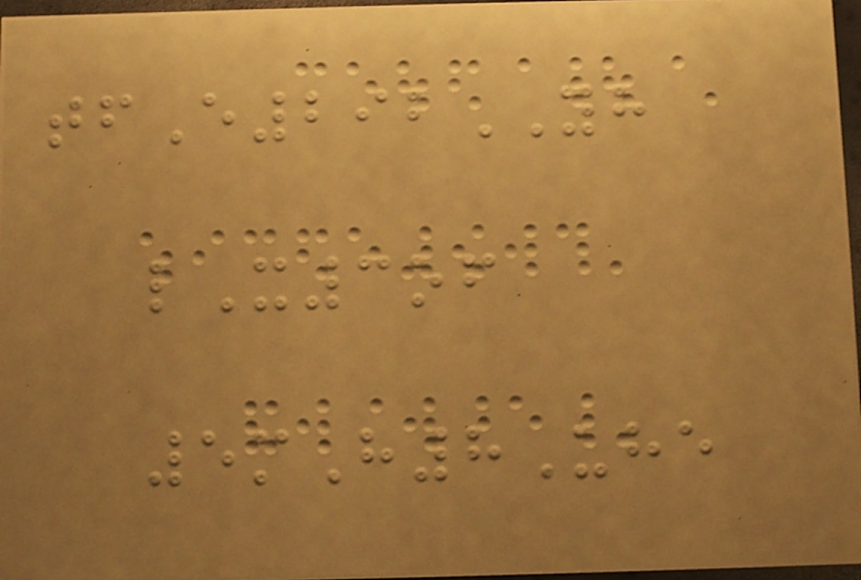tfE292YH
lX3of
5mH8Uhe
